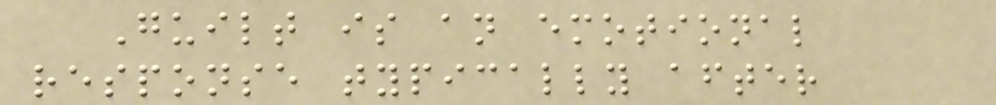Guilt is an emotional
response typically after
